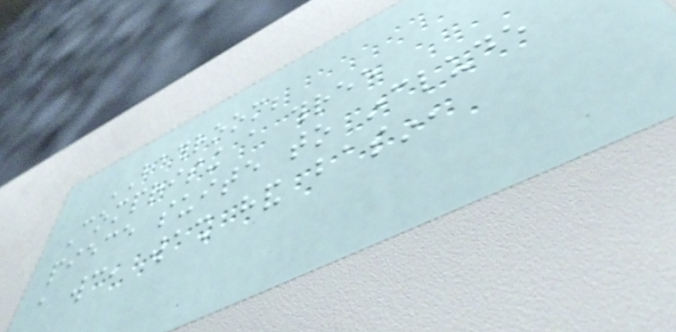BATHROOM;
Comprising a three
piece suite to include
a wc, wash hand basin,
